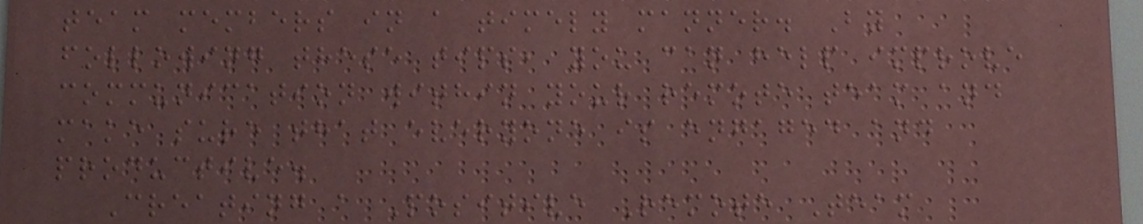team members in a timely manner. By
following these tips, you can help improve
communication within your remote team and
make sure that everyone is engaged and
productive.
Creating a Positive Remote Team
